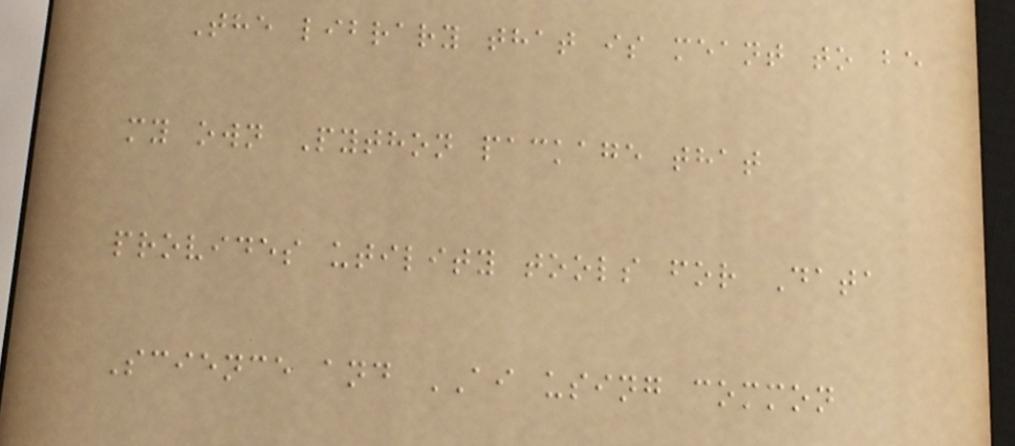The library that is meant to be
my own Python package that
provides utility tools for Data
Science and AI using common
